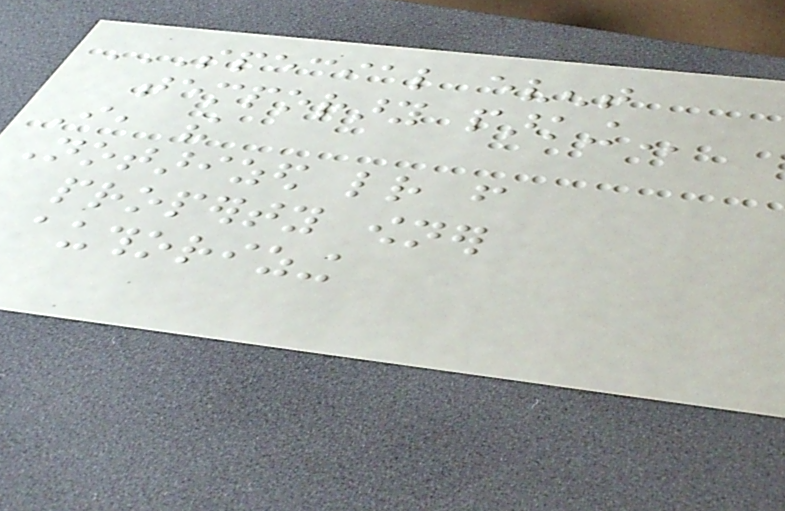SPECIAL EVENT
TEMPORARY PARKING
I, the
Notarized letter from
property owner
authorizing
